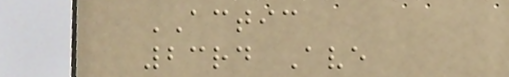ACTIC
23rd Ave
